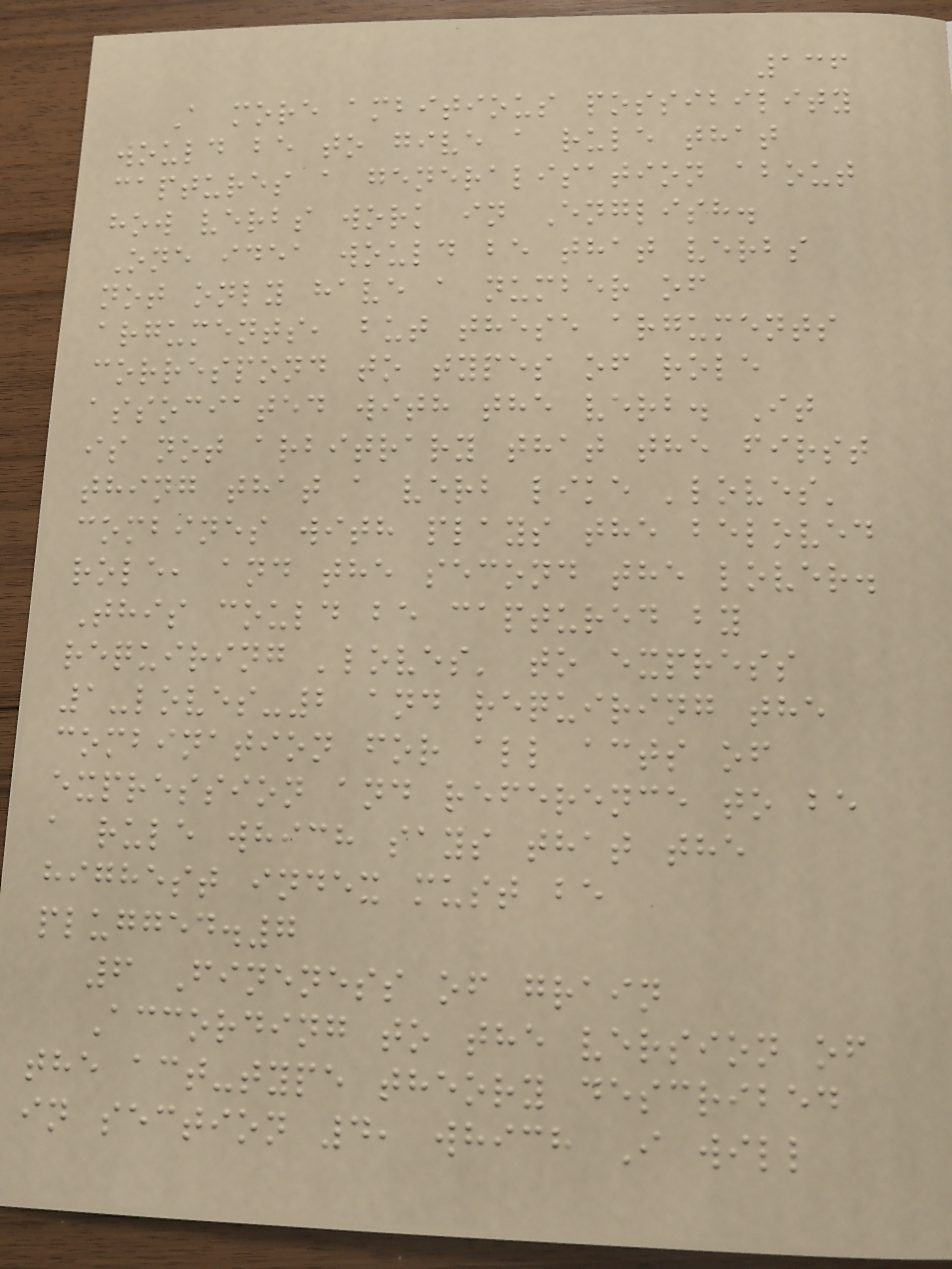136
A more ambitious possibility
would be to give a rule that
captures a generalisation about
how verbs work in English.
One idea would be that verbs
not only have a number of
arguments, but these arguments
correspond to types of role
associated with the verb. It
is not arbitrary that the first
thing that a verb like 'loves'
combines with plays the beloved
role, and the second the lover.
This could be captured by
requiring 'loves' to express
1-loves-2 and requiring the
combination for all acts of
expression and reference to be
a rule which says that the
highest index must be
plugged.7
6 Fineness of grain
According to the version of
the act-type theory described
in section 4, which I will
